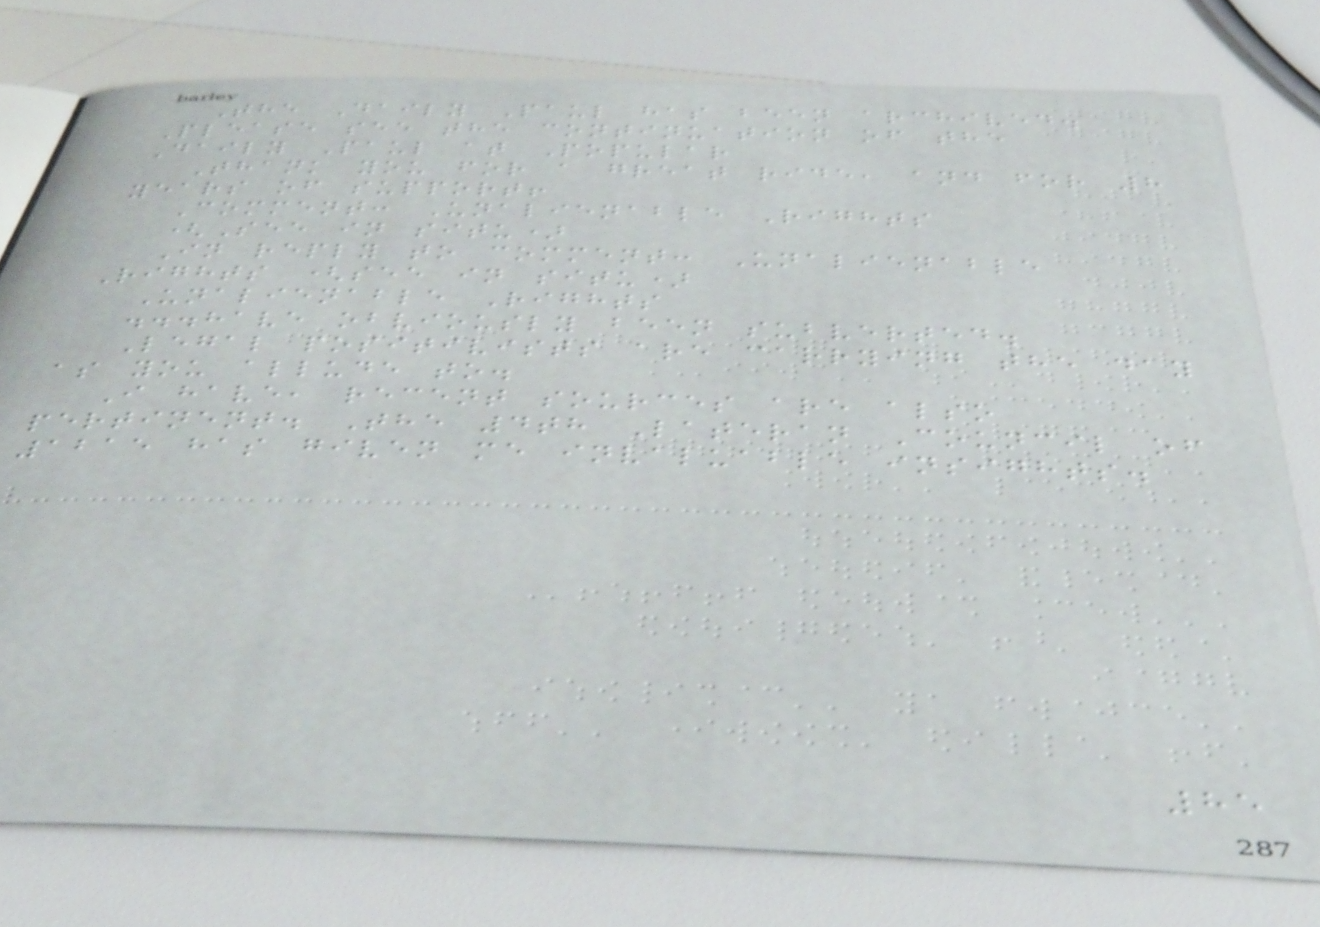The Daily Paul has been archived.
Please see the continuation of the
Daily Paul at Popular
Thank you for a great ride, and for 8
years of support!
Comment: Unalienable Rights
(See in situ)
In reply to comment: Unalienable
Rights (see in situ)
Unalienable Rights
...have obviously been subverted.
Legal positivists are carrying the day
as you allude to.
I have, recent sources are also
pertinent. The 4th Lateran Council of
1215 has given me invaluable insights.
85
